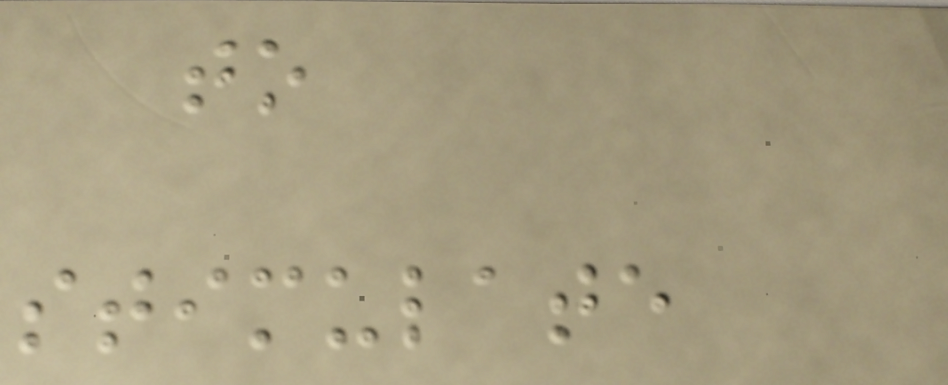to
stimulate
